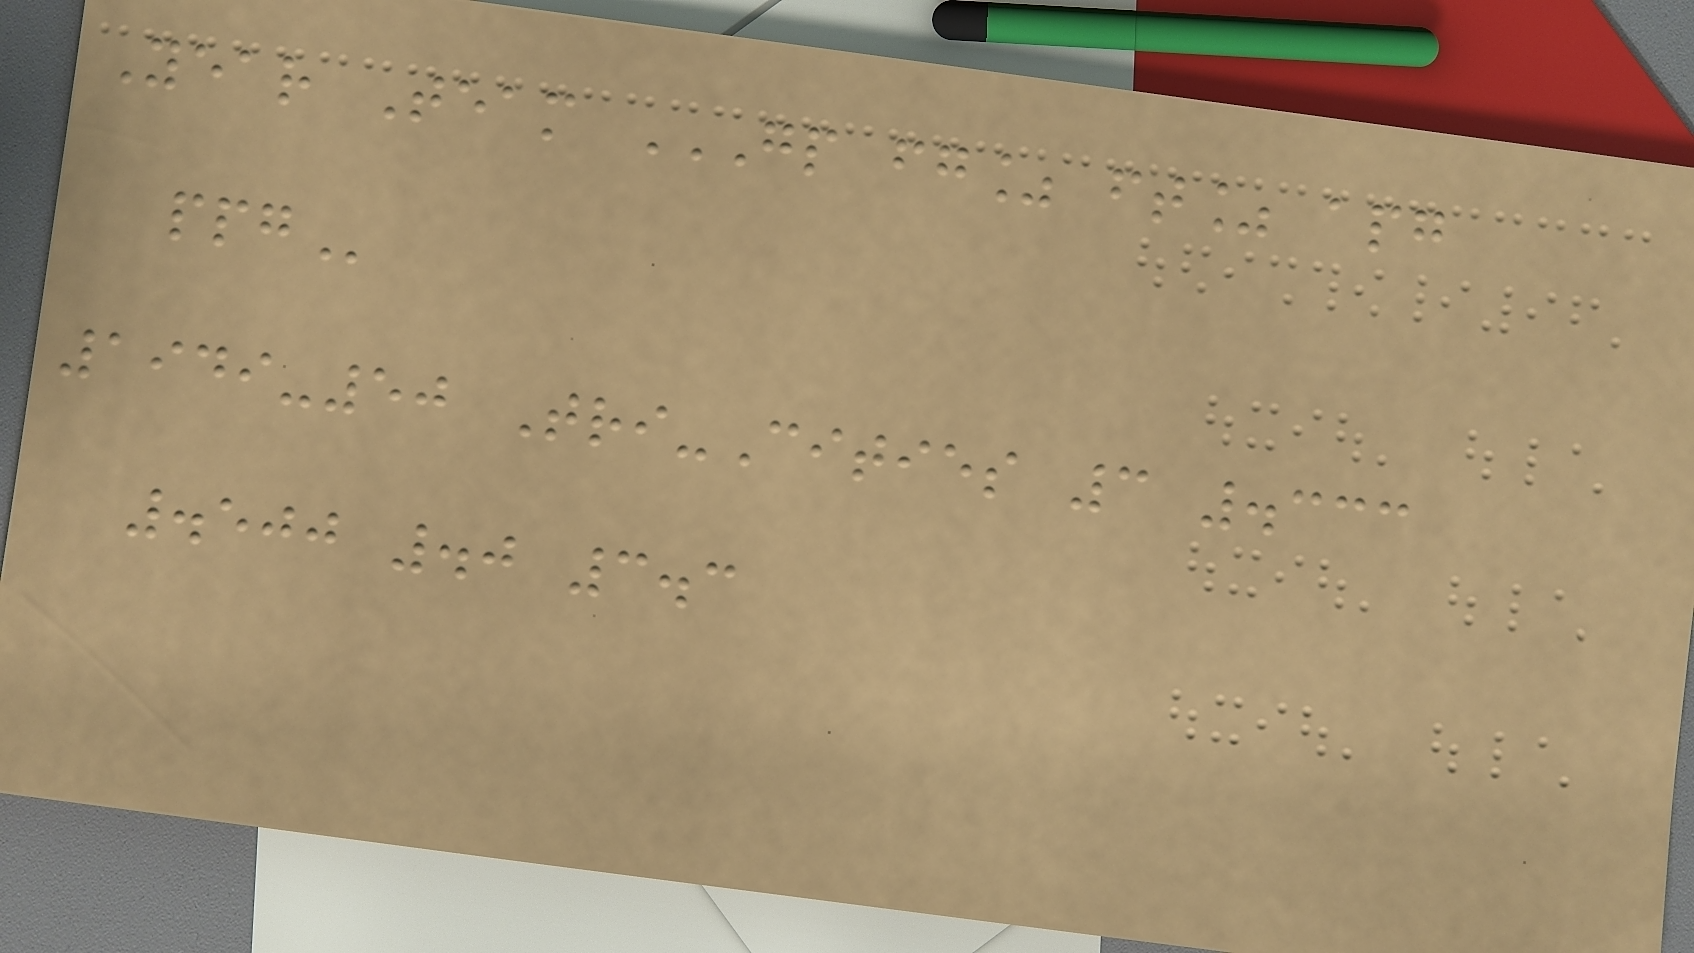Year Team GP FG% FT% APG
PPG
1949-50 Tri-Cities 3 .333
.500 .0 3.3
